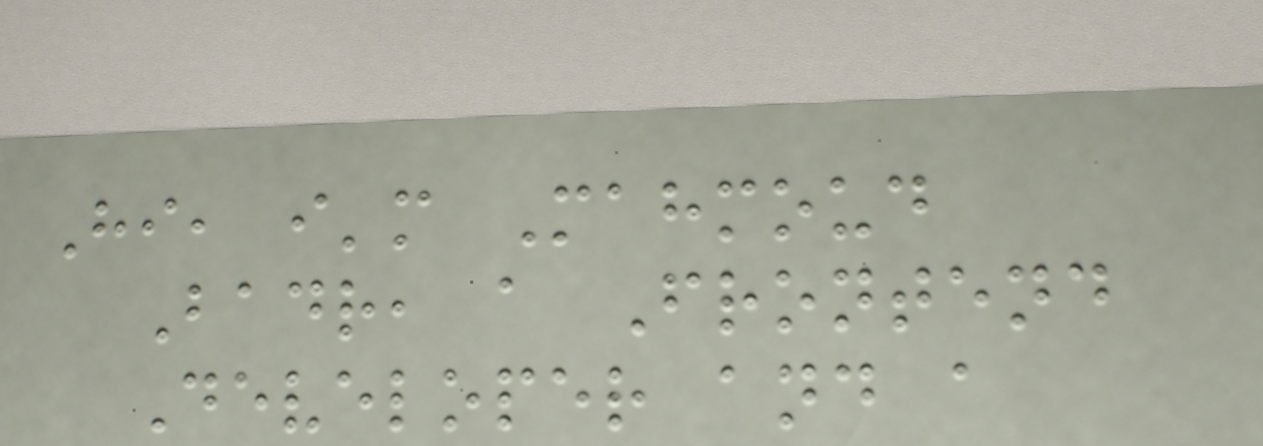Hi, i'm Mahmoud
Badr, a Frontend
Developer and a
